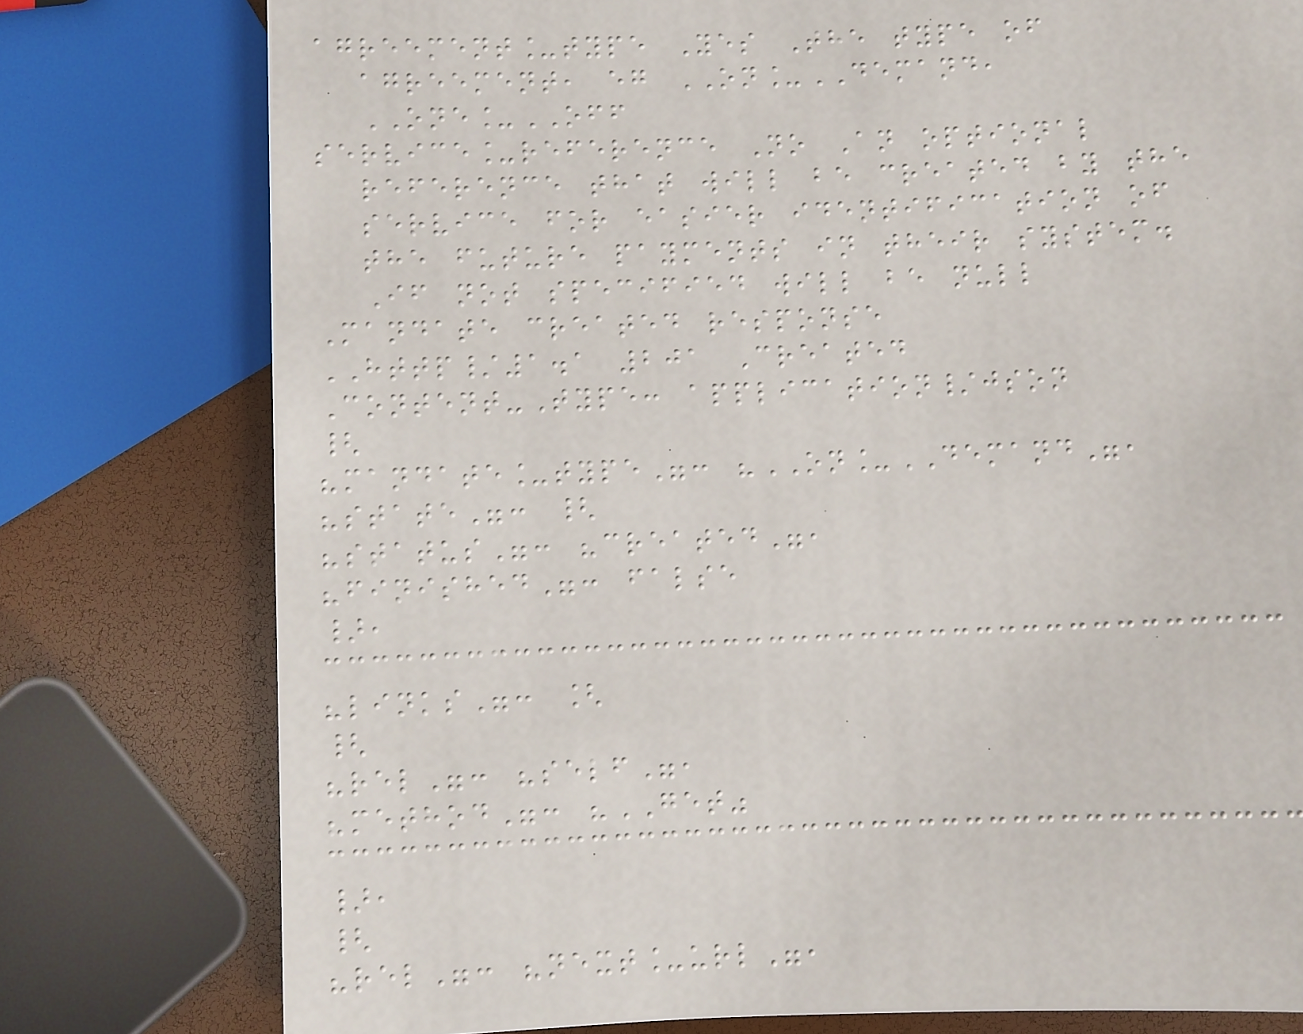agreement_type Yes The type of
agreement, eg ON_DEMAND,
ONE_OFF
service_reference No An optional
reference that will be created by the
service for easier identification of
the future payments in their system.
If not specified will be null
Mandate created response
HTTP/1.1 201 Created
Content-Type: application/json
{
"mandate_type": "ON_DEMAND",
"state": {
"status": "created",
"finished": false
},
"links": [
{
"rel": "self",
"method": "GET"
},
{
"rel": "next_url",
